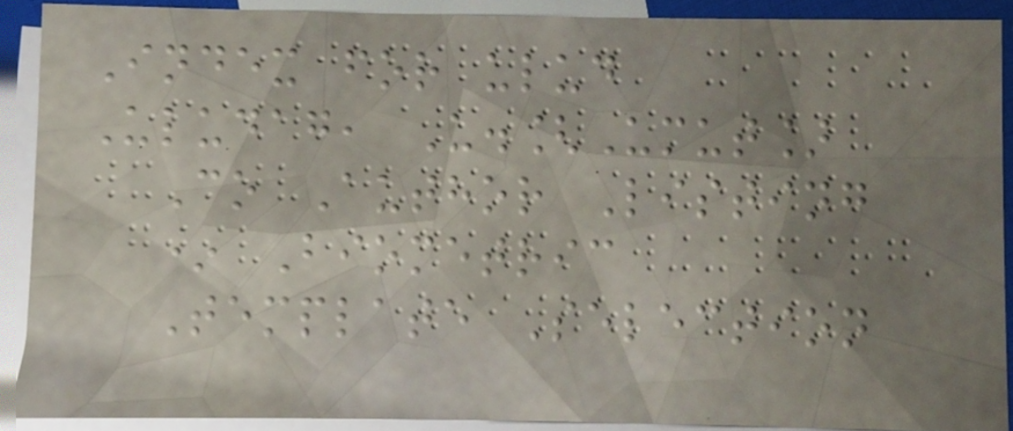Index for ulud
Uludag, U.[Umut]
Co Author Listing
* Biometric
Template Selection
